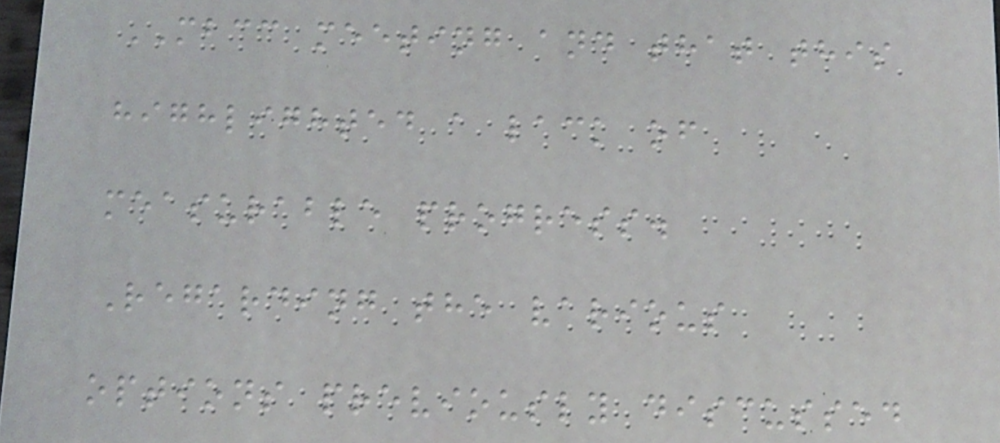MBCC meeting and that this
highlighted a lack of
measurable progress.
Regarding the various
options previously discussed
